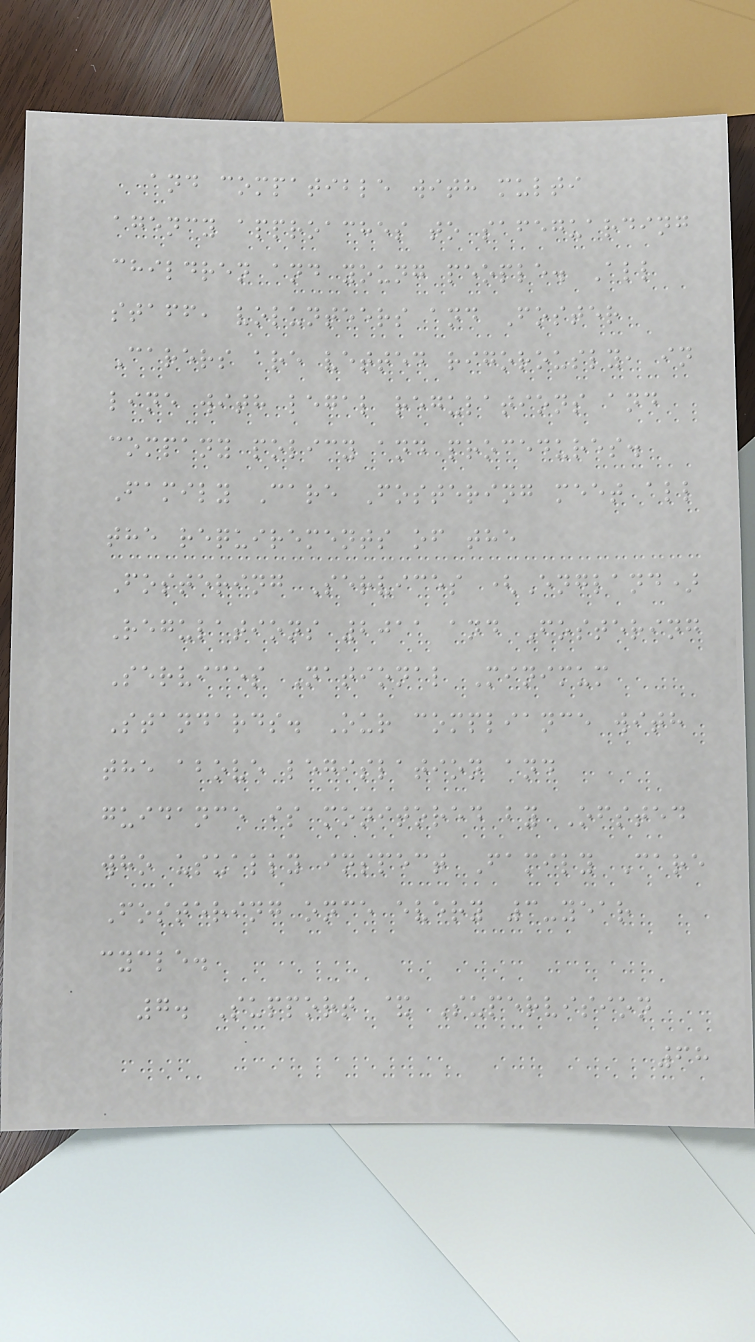and compatible with multi
agency approaches to safeguarding
children and young people. All
staff, volunteers and Foster
Carers are vetted rigorously, in
line with legal regulations and
company policy and procedures.
Family Care Fostering meet all
the requirements of the
Fostering Services (England)
Regulations 2011 and Fostering
Services National Minimum
Standards. Our compliance with
the above legislation and
guidance is monitored by Ofsted
who usually inspect Family Care
Fostering once every 3-year
cycle.
7. Support & Supervision
68
